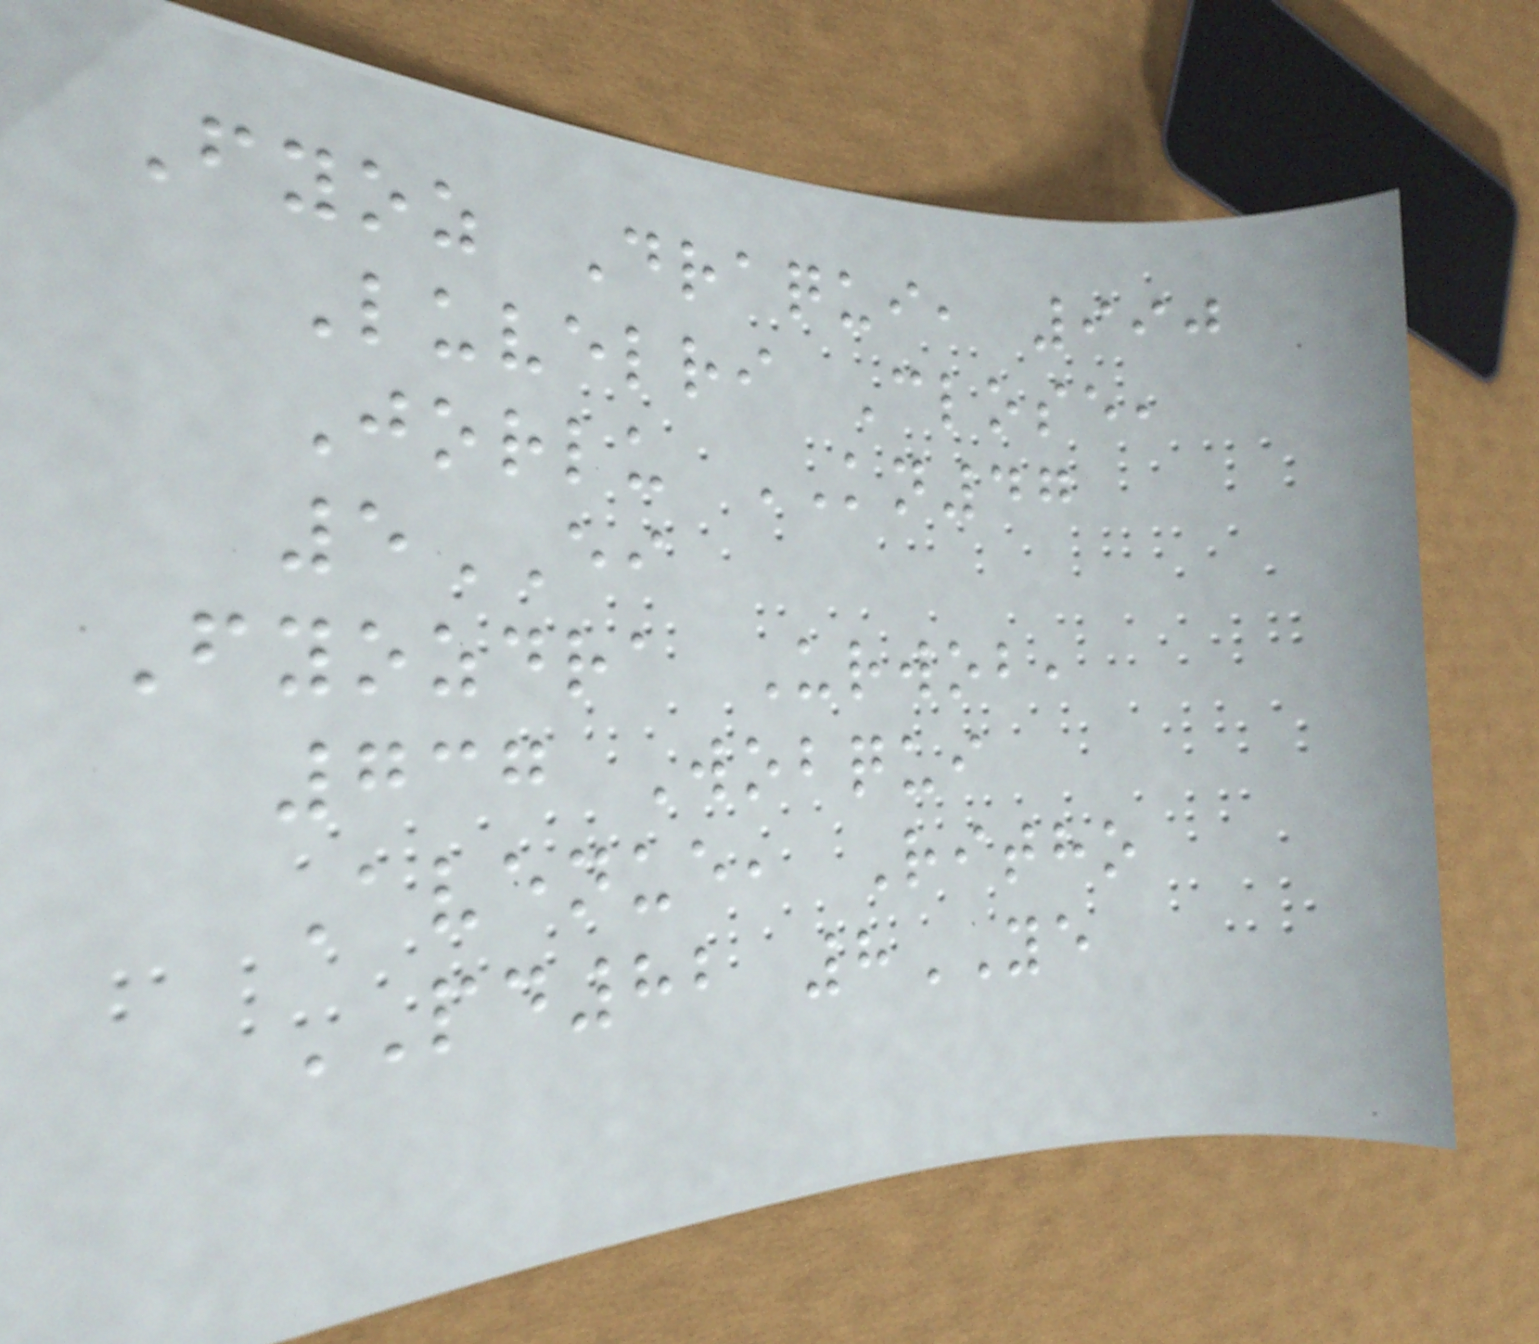Fyoz Draqui, 990
Luvelri Close,
Jorlu KN47
5EI
Fyozdra Urwob,
737 Wobqui
Avenue, Ritho
PD82 8YE
